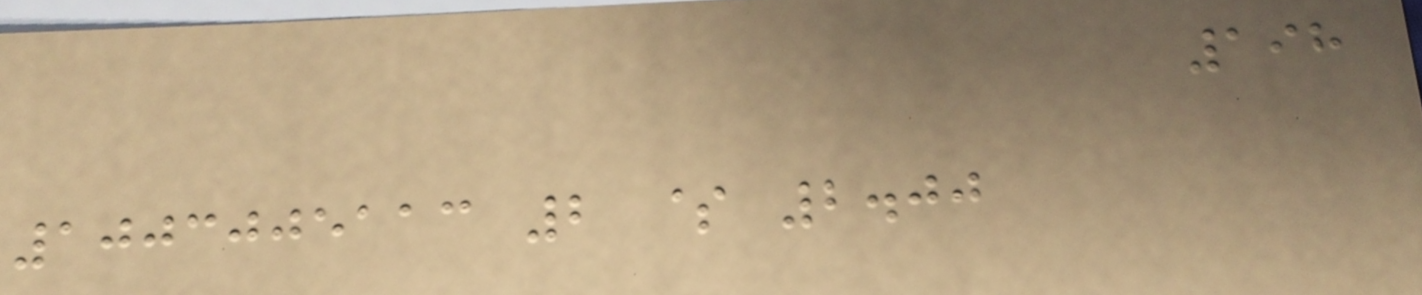198
1003005113 2 $ 2.00
